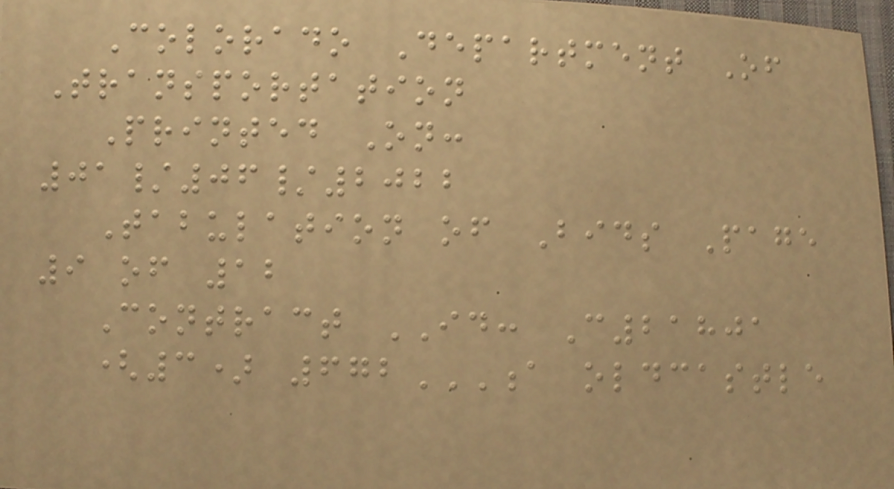Colorado Department Of
Transportation
Printed On:
01/06/2022
Tabulation of Bids Page
9 of 12
Contract ID: C21801
(3) 672A OLDCASTLE
